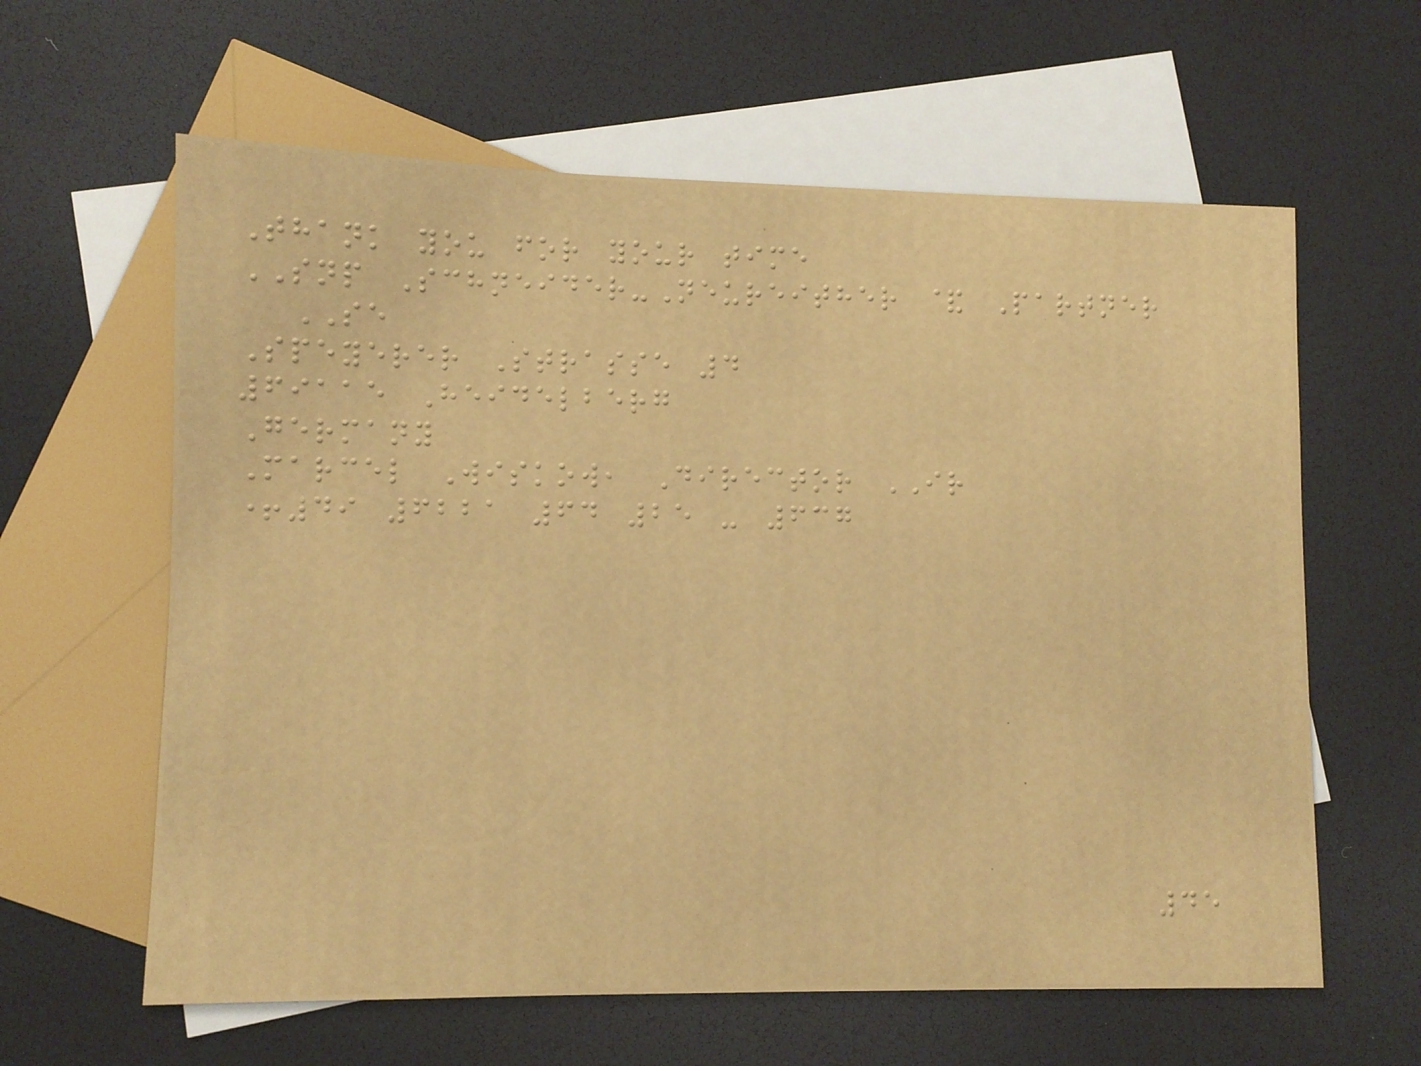Thank you for your time
SNP Schneider-Neureither & Partner
SE
Speyerer Strasse 4
69115 Heidelberg
Germany
Marcel Wiskow, Director IR
+49 6221 64 25 - 637
45
